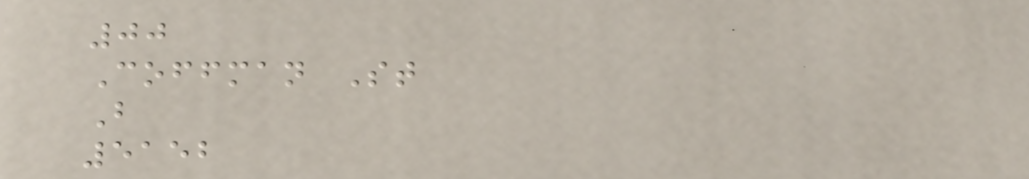00
Coffman St
B
5152
